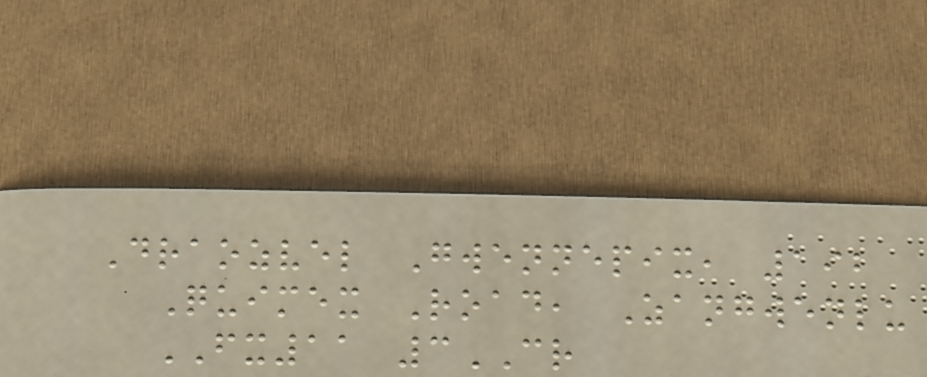Draozvel Gwennepix, 192
Quimex Road, Zangwenlu
FX11 3CR
